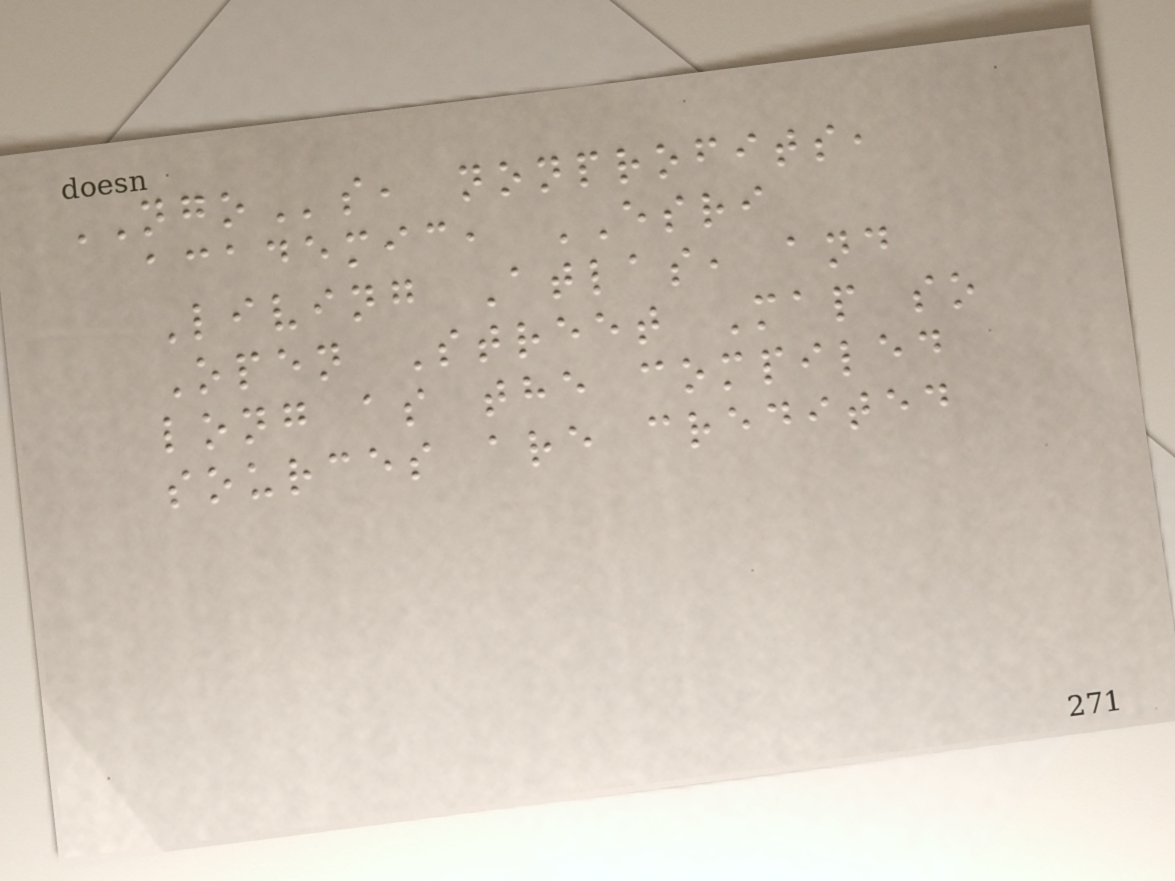NGOs, nonprofits,
academic, ESRI
Living Atlas, and
Open Street Map so
long as the compiled
sources are credited
